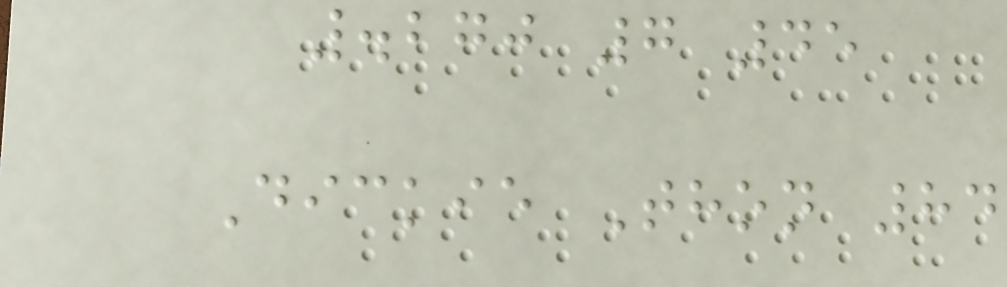.270 7 45
Dickie Thon 84
